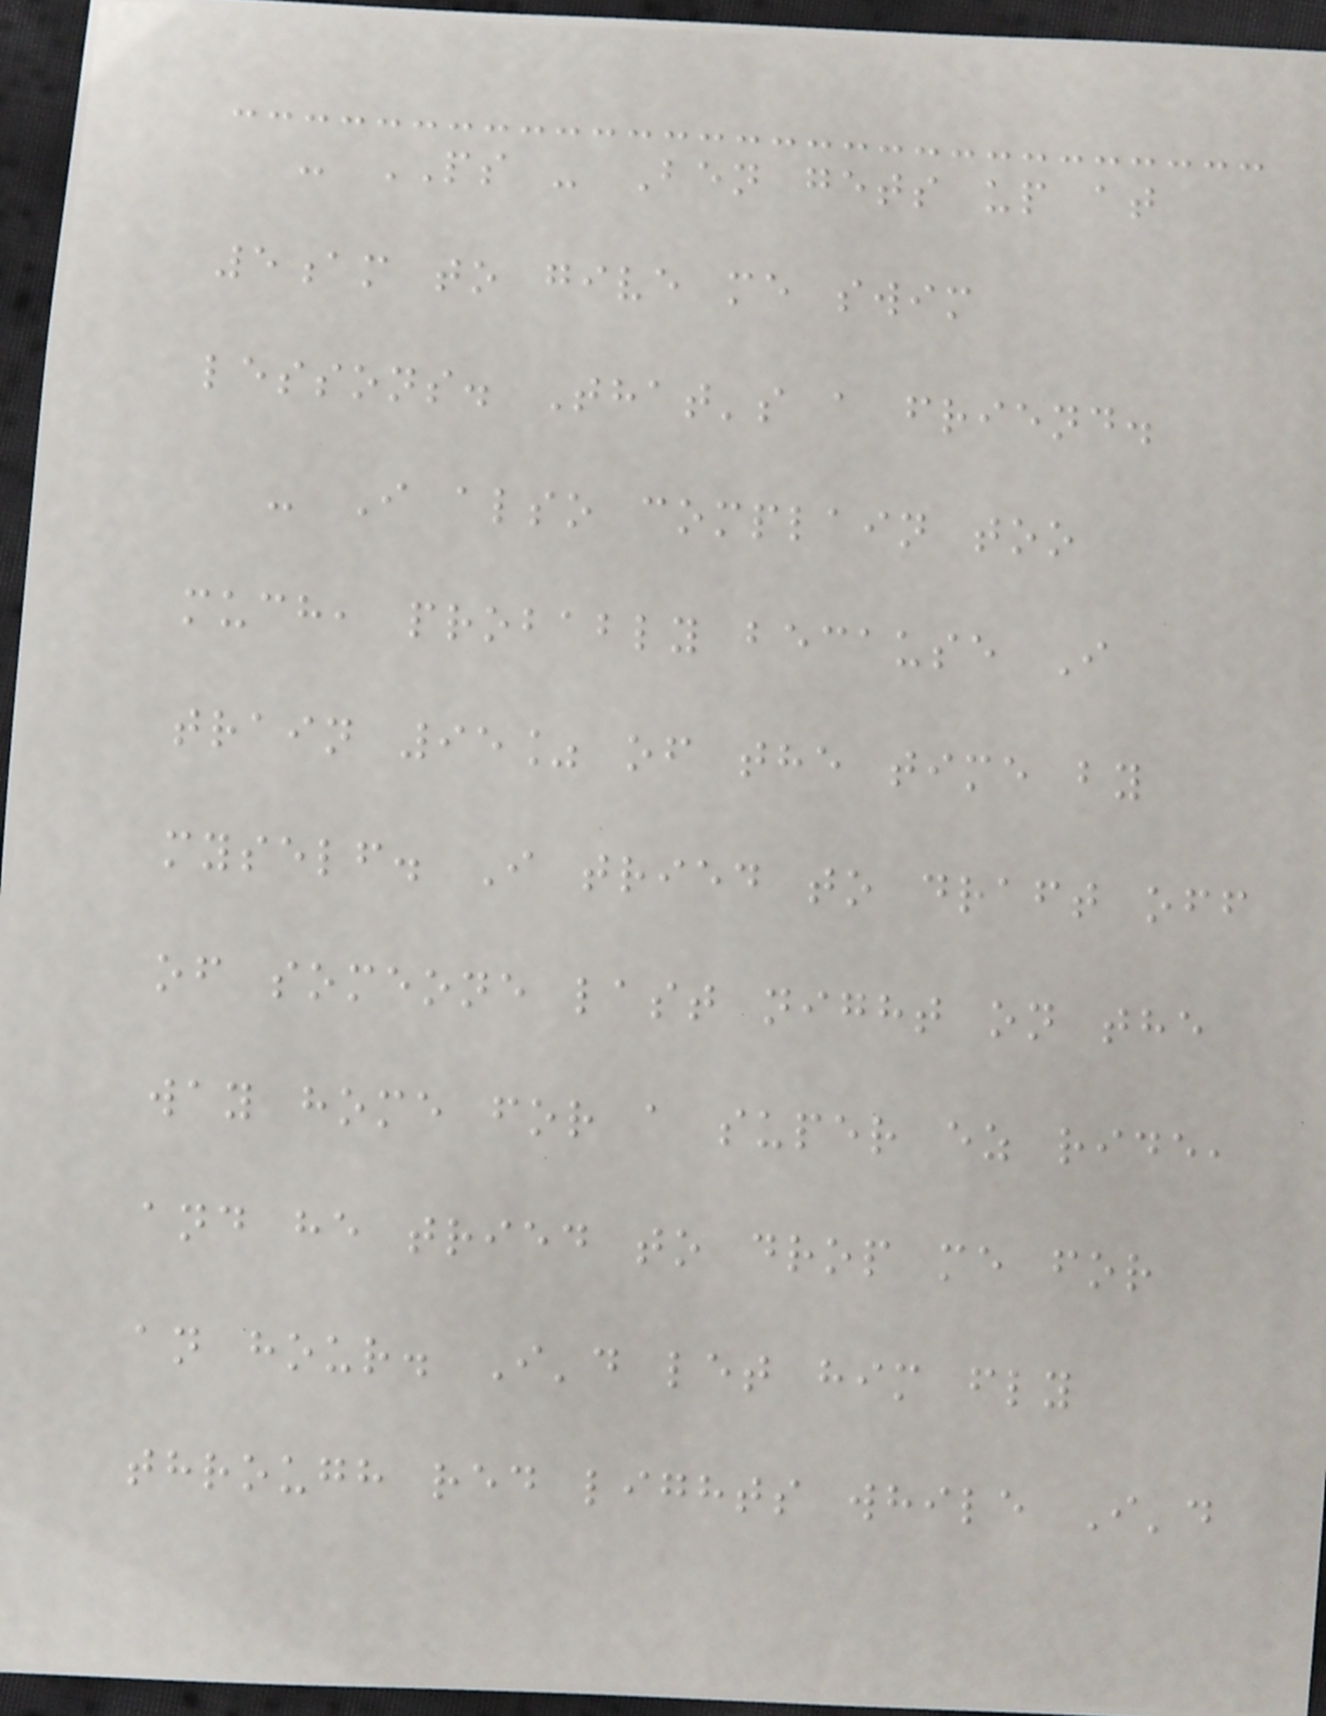- PS - Ben gets up at
5am to give me swim
lessons. That's a friend.
- I also complain too
much, probably because I
train 95% of the time by
myself. I tried to draft off
of someone last night on the
way home for a super ez ride,
and he tried to drop me for
an hour. I'd let him fly
through red lights while I'd
